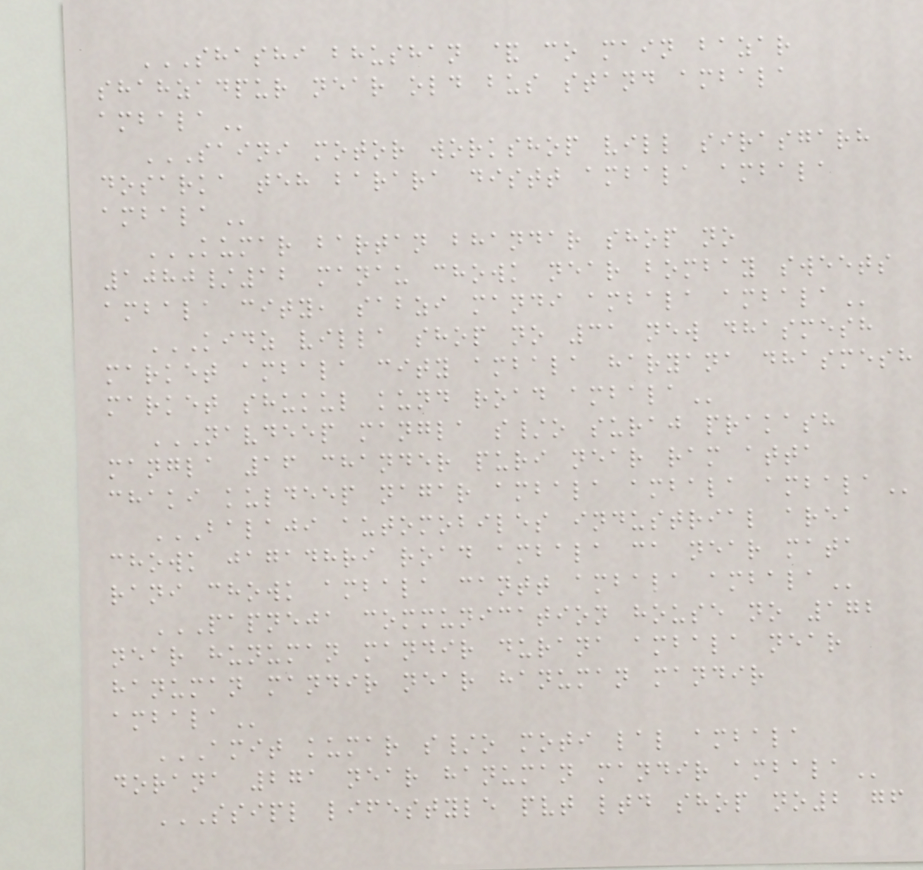SHASHI BHUSHAN & CO MAIN BAZAR
SHAHZADPUR NEAR OLD BUS STAND AMBALA
AMBALA
SAINI MOTOR WORKSHOP VILL SIRASGARH
DOSARKA TEH BARARA DISTT AMBALA AMBALA
AMBALA
KUMAR BARTAN BHANDAR SHOP NO
1080/12 MANAU CHOWK NEAR BOMBAY SWEETS
AMBALA CITY, SABZI MANDI AMBALA AMBALA
KIDZ VILLA SHOP NO 31 NEW DHASMESH
MARKET AMBALA CITY AMBALA HARYANA DHASMESH
MARKET SHUKUL KUND ROAD AMBALA
NAVDEEP MANGLA S/O SURAJ PRAKASH
MANGLA 16 CHANDER PURI NEAR RAM ATTA
CHAKI KULDEEP NAGAR AMBALA AMBALA AMBALA
BALAJI AUTOMOBILES INDUSTRIAL AREA
CHOWK JAGADHRI ROAD AMBALA CA NEAR MATA
RANI CHOWK AMBALA CANTT AMBALA AMBALA
PAPNEJA COMMUNICATION HOUSE NO 172
NEAR HUNUMAN MANDIR DURANA AMBALA NEAR
HANUMAN MANDIR NEAR HANUMAN MANDIR
AMBALA
AMIT KUMAR S/O MOTI LAL AMBALA
DORANA 271 NEAR HANUMAN MANDIR AMBALA
SSIPL LIFESTYLE PVT LTD SHOP NO2 GF
